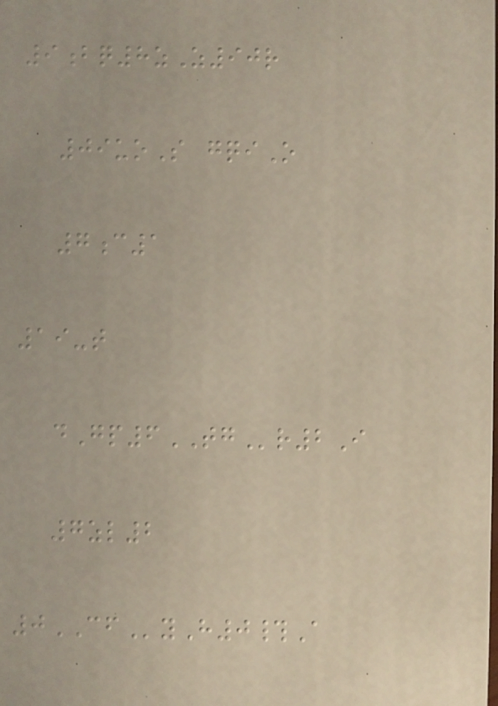9bq8zZ90r
09uoS gqiO
7c1
19-t
dGp6TGr2I
7zl2
0CFyH0#A
